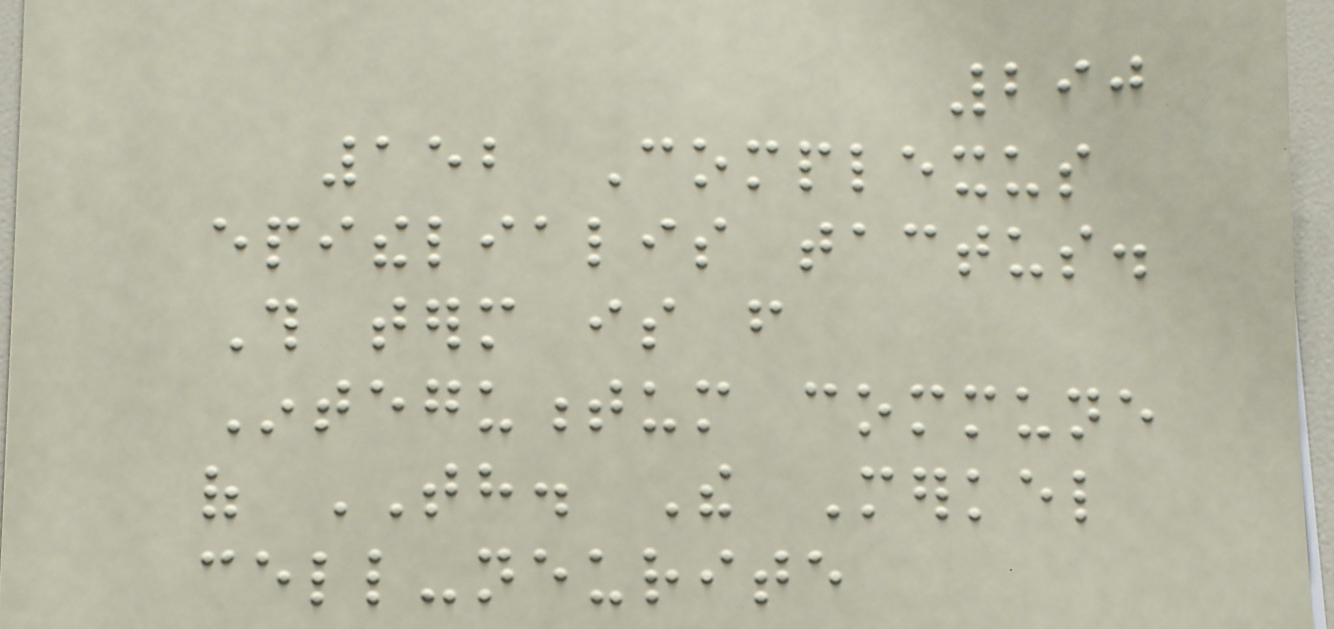290
152 Complexus
epithelialis tactus.
This term is from
Integumentum commune
of TH. The Merkel
cell-neurite
